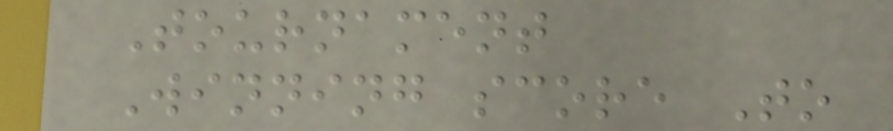Tournament
Winning score To
